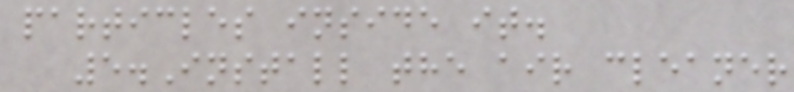particles inside it.
5.Install the air cleaner
